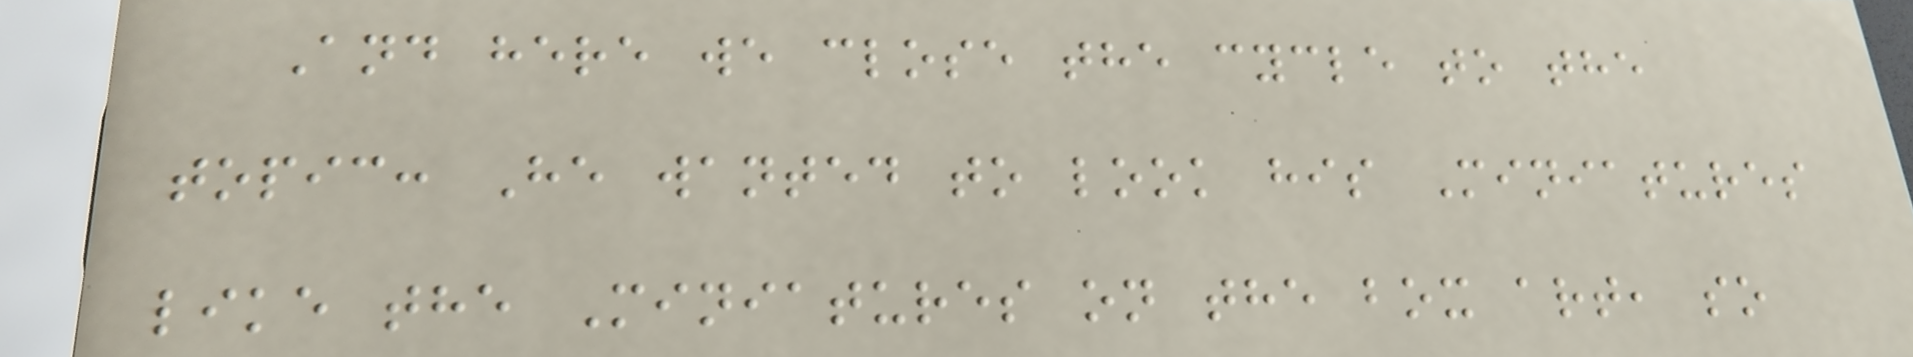And here we close the cycle to the
topic: He wanted to look his Miniatures
like the Miniatures on the box art, so
